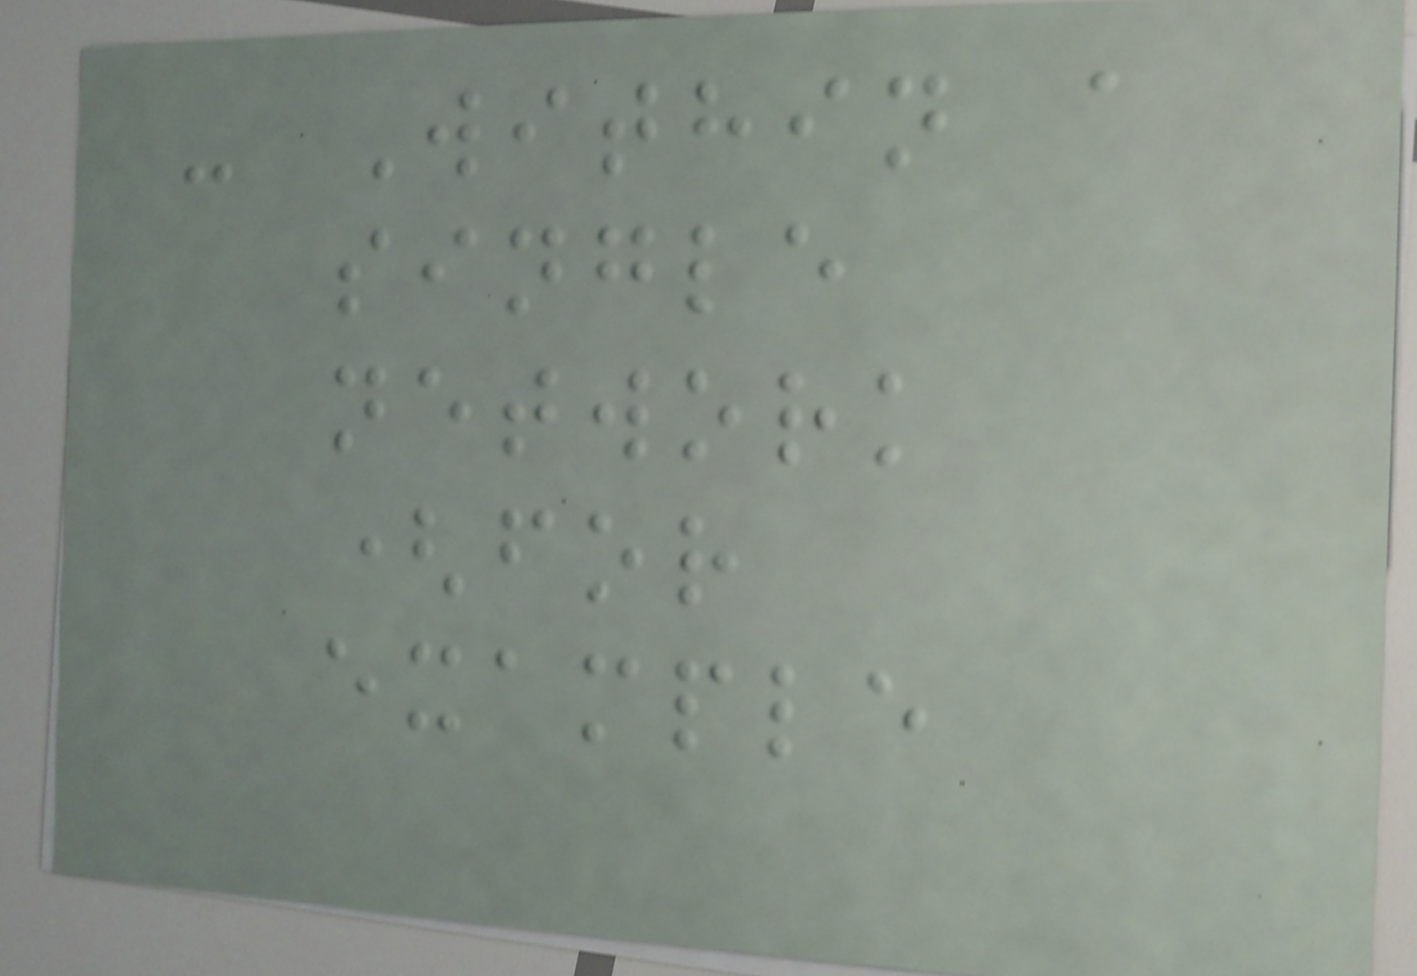- Within a
single
network
(for
example
